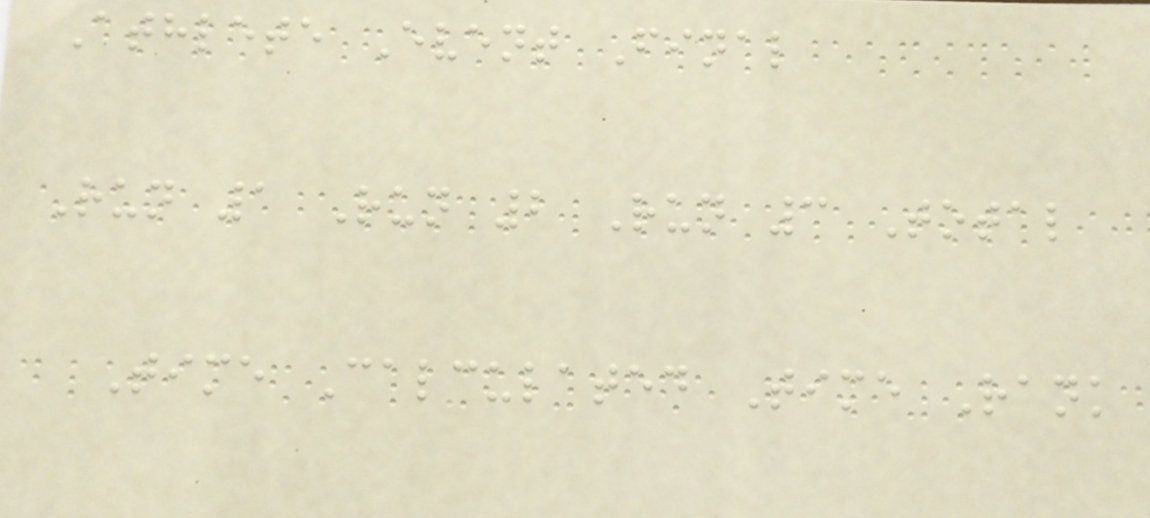Athlete Event Final
Run 1 Run 2 Run 3 Total
Time Calculated Time Rank
